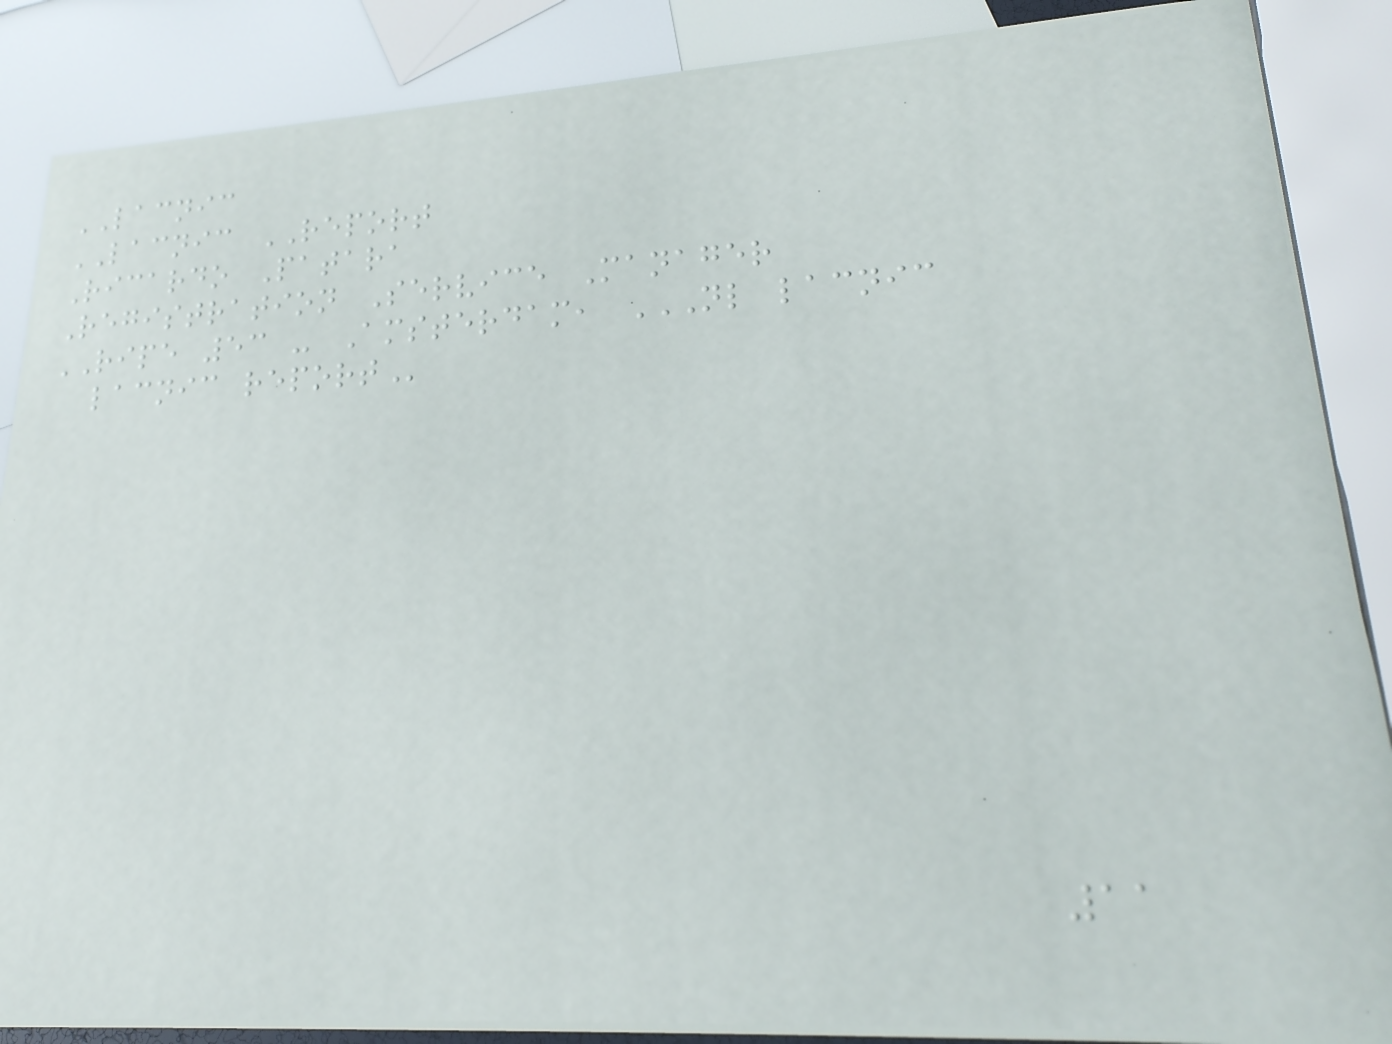LACNIC
LACNIC REPORT
Ricardo Patara
Registration Service Manager
RIPE 53 - Amsterdam, NL LACNIC
LACNIC REPORT
11
